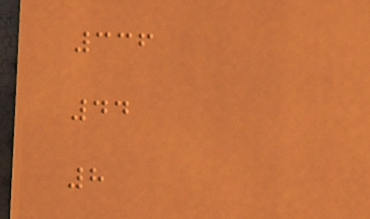336
44
8
